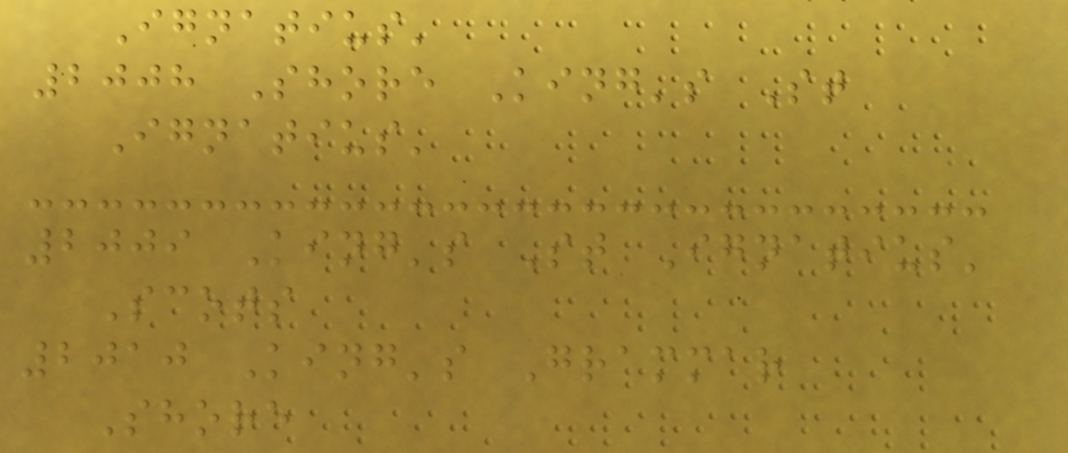Ignatius'
2008 Shore King's St
Ignatius'
2009 King's St Ignatius'
Scots
2010 King's Grammar
Shore
